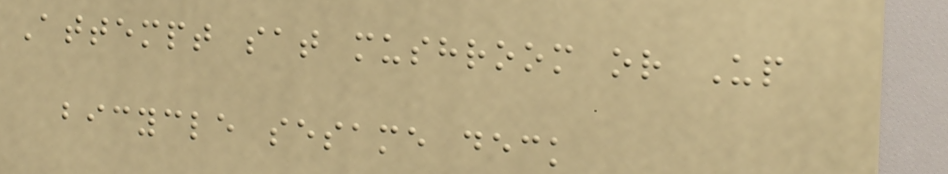Attempt sat mushroom or Up
bicycle sesame deck
